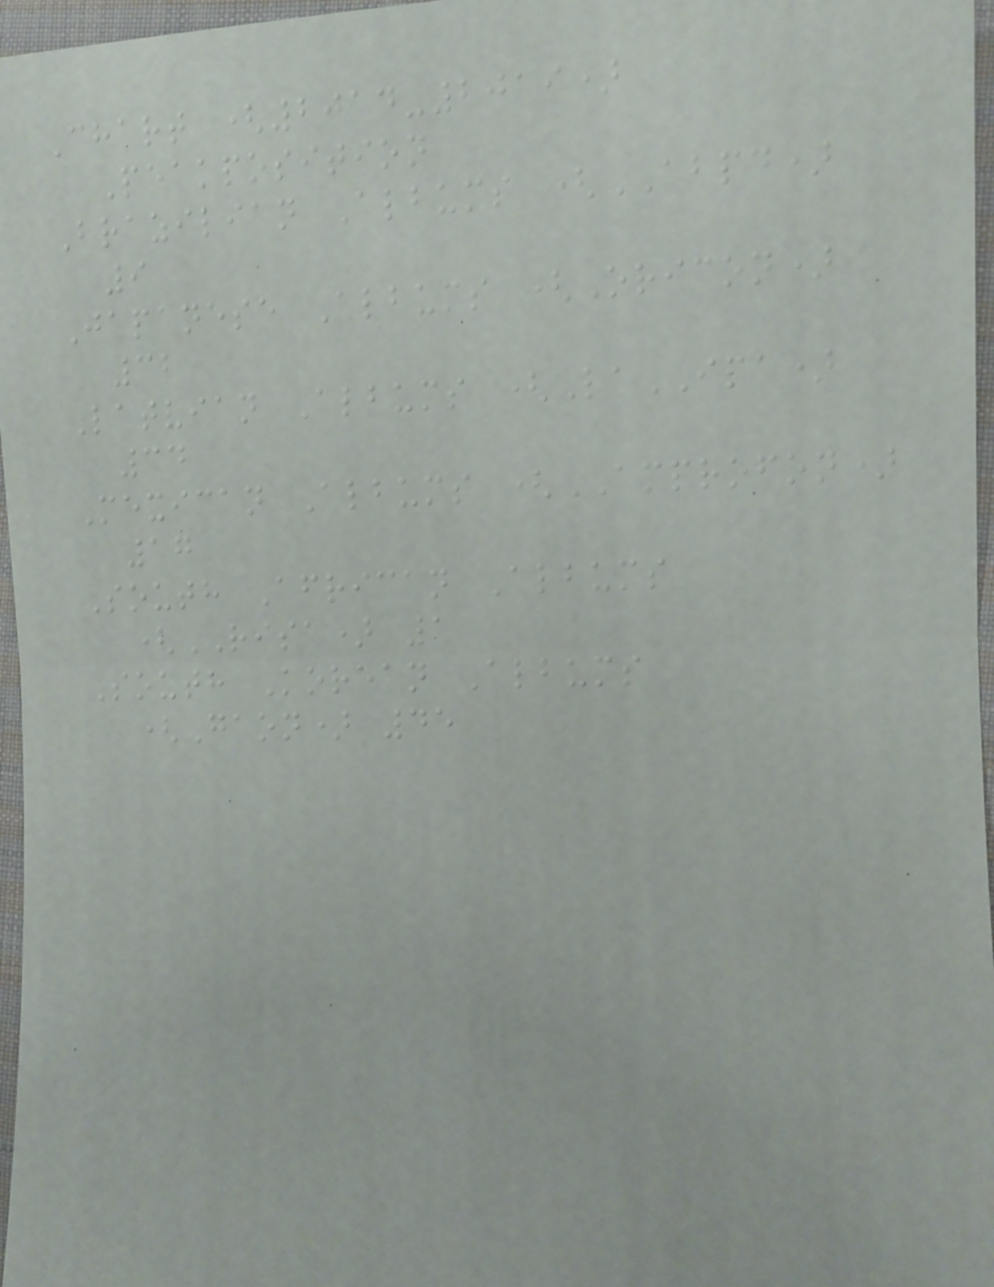Chart (2014-2019)
Peakposition
Brazilian Albums (ABPD)
9
Japanese Albums (Oricon)
32
Latvian Albums (LaIPA)
34
Mexican Albums (AMPROFON)
17
South African Albums
(RISA) 1
South Korean Albums
(Gaon) 45
